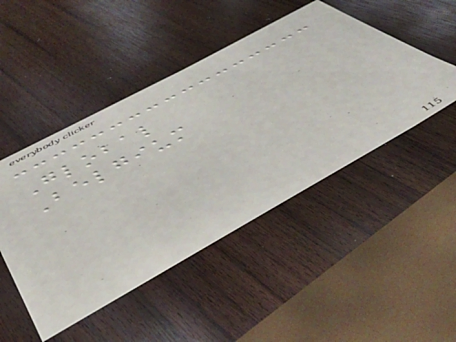Global
Belgium
